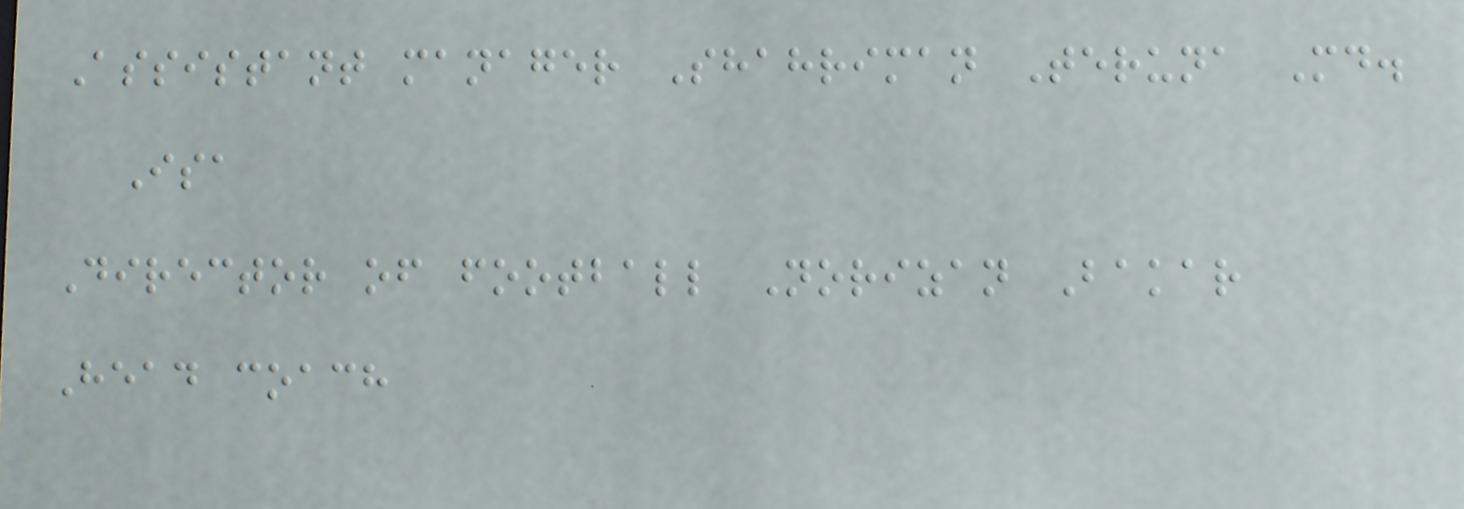Assistant manager Shahriman Teruna Md.
Isa
Director of football Norizan Bakar
Head coach
